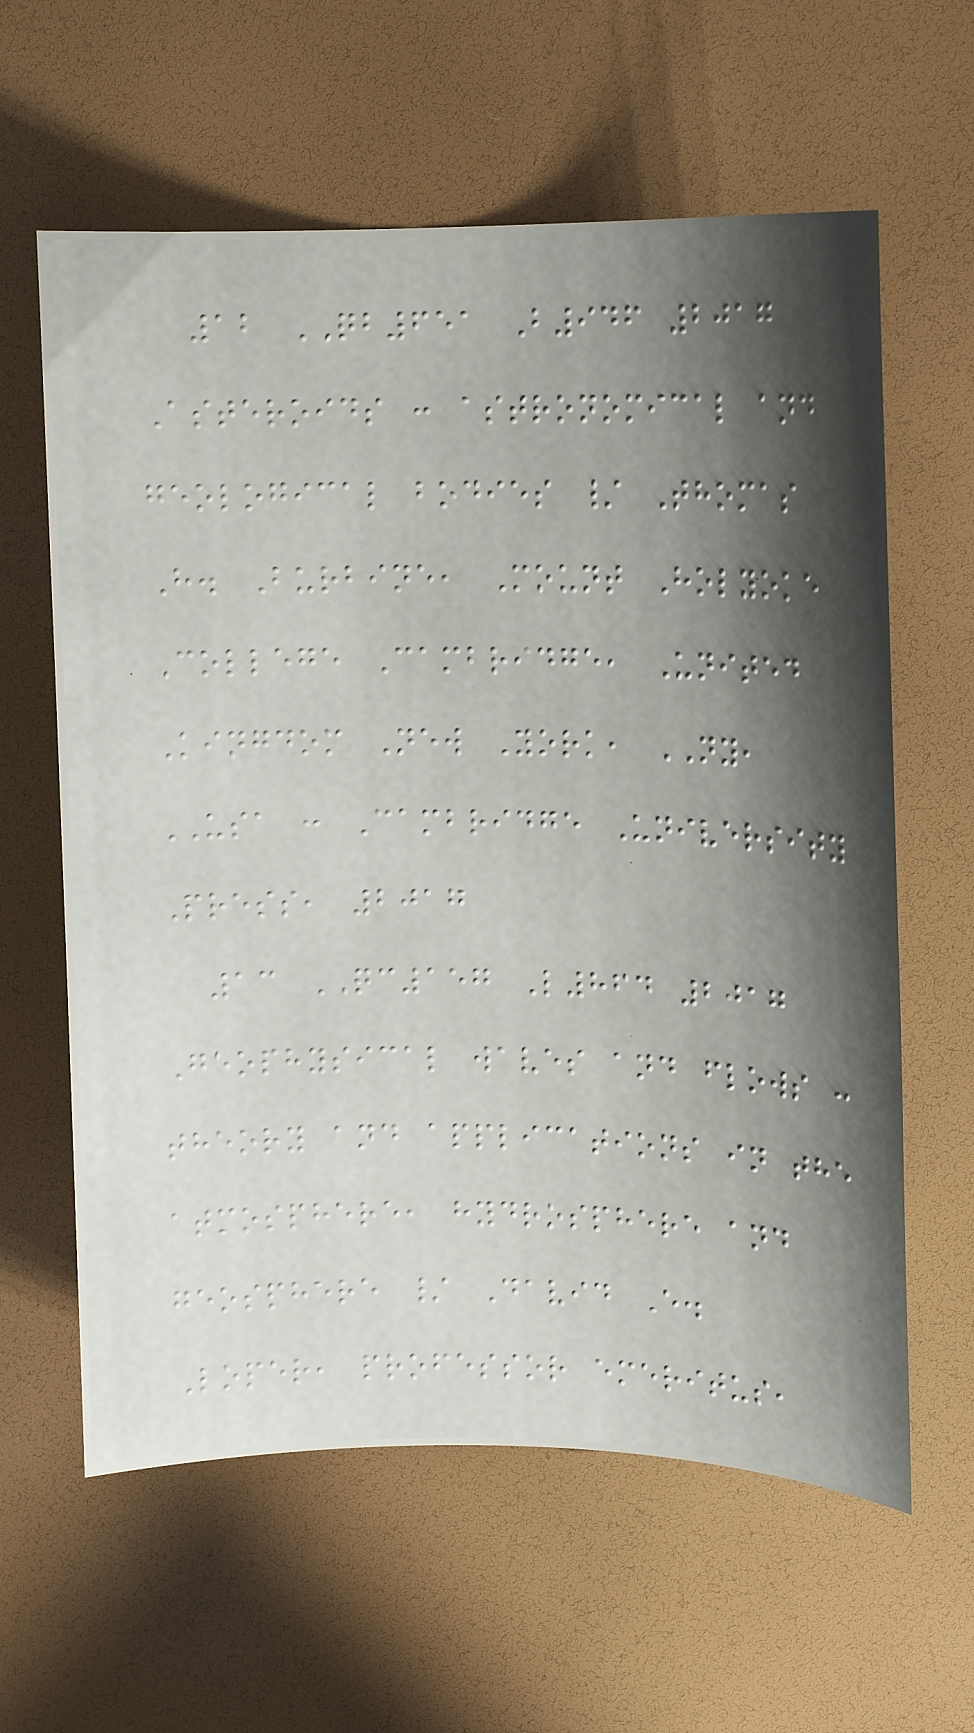12 QB651 B946 2017
Asteroids : astronomical and
geological bodies / Thomas
H. Burbine, Mount Holyoke
College Cambridge, United
Kingdom New York, NY,
USA : Cambridge University
Press, 2017
13 QC157 L864 2017
Geophysical waves and flows :
theory and applications in the
atmosphere, hydrosphere and
geosphere / David E.
Loper, professor emeritus,
